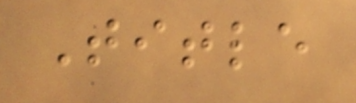Title
